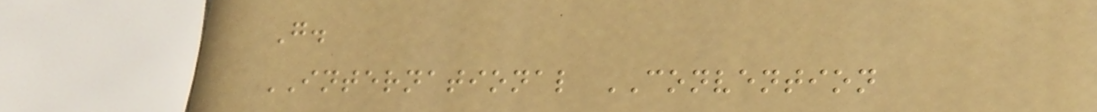G.
INTERNATIONAL CONVENTION
